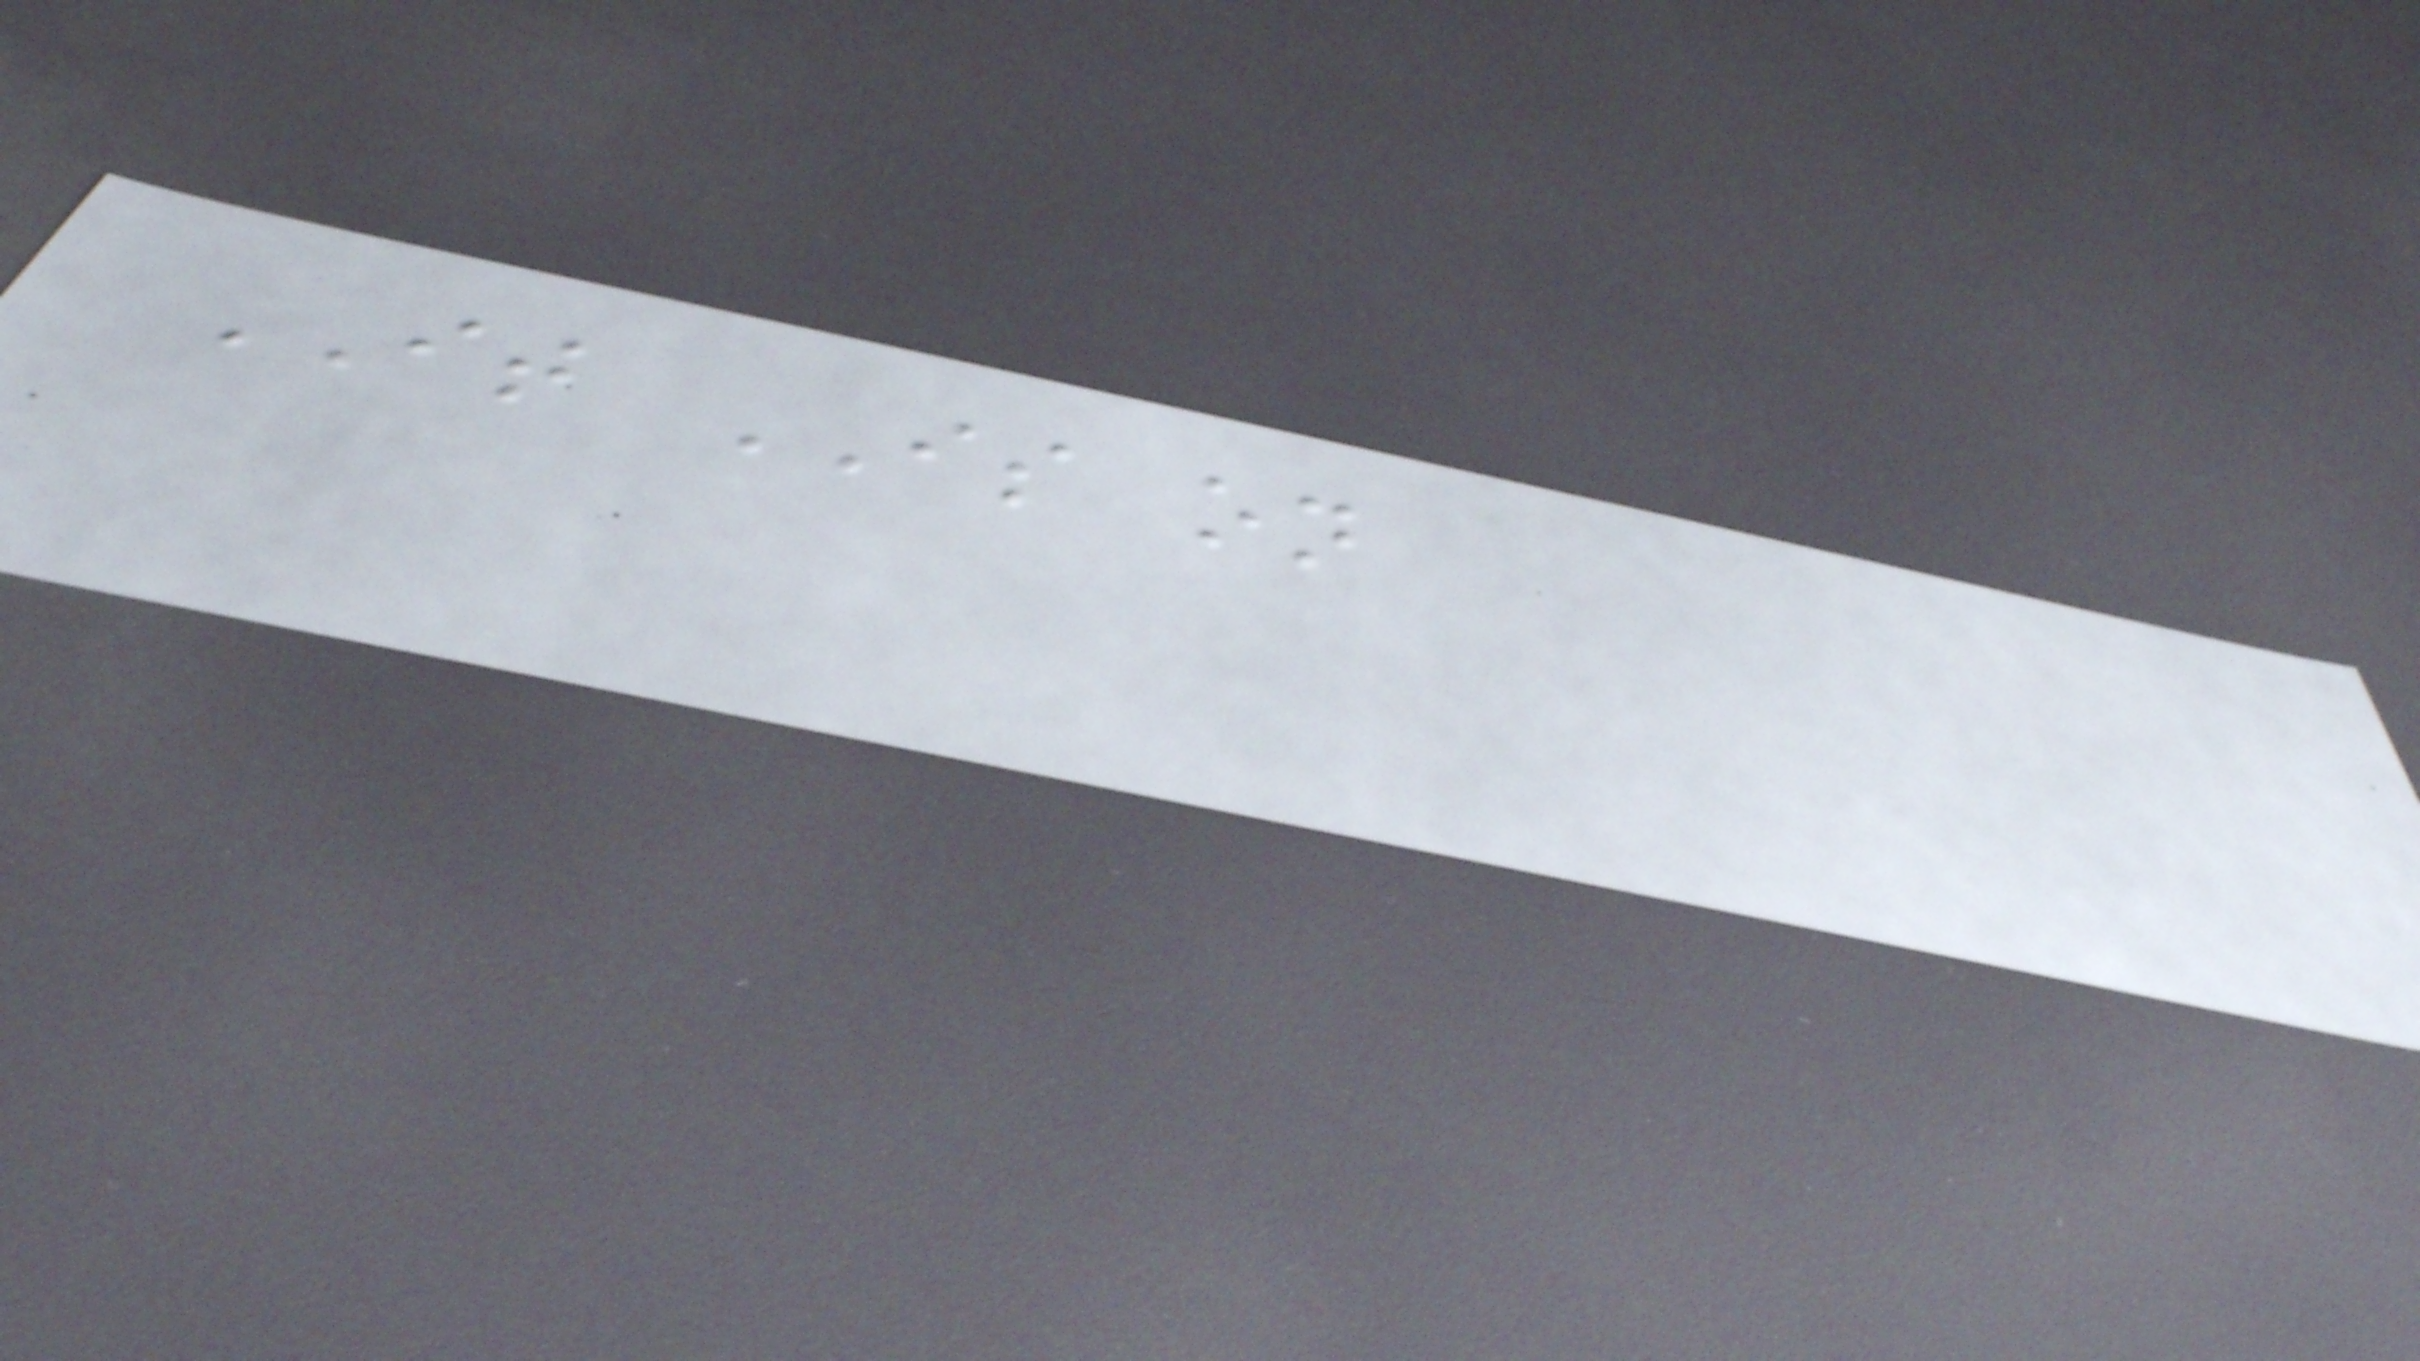IT IS on
